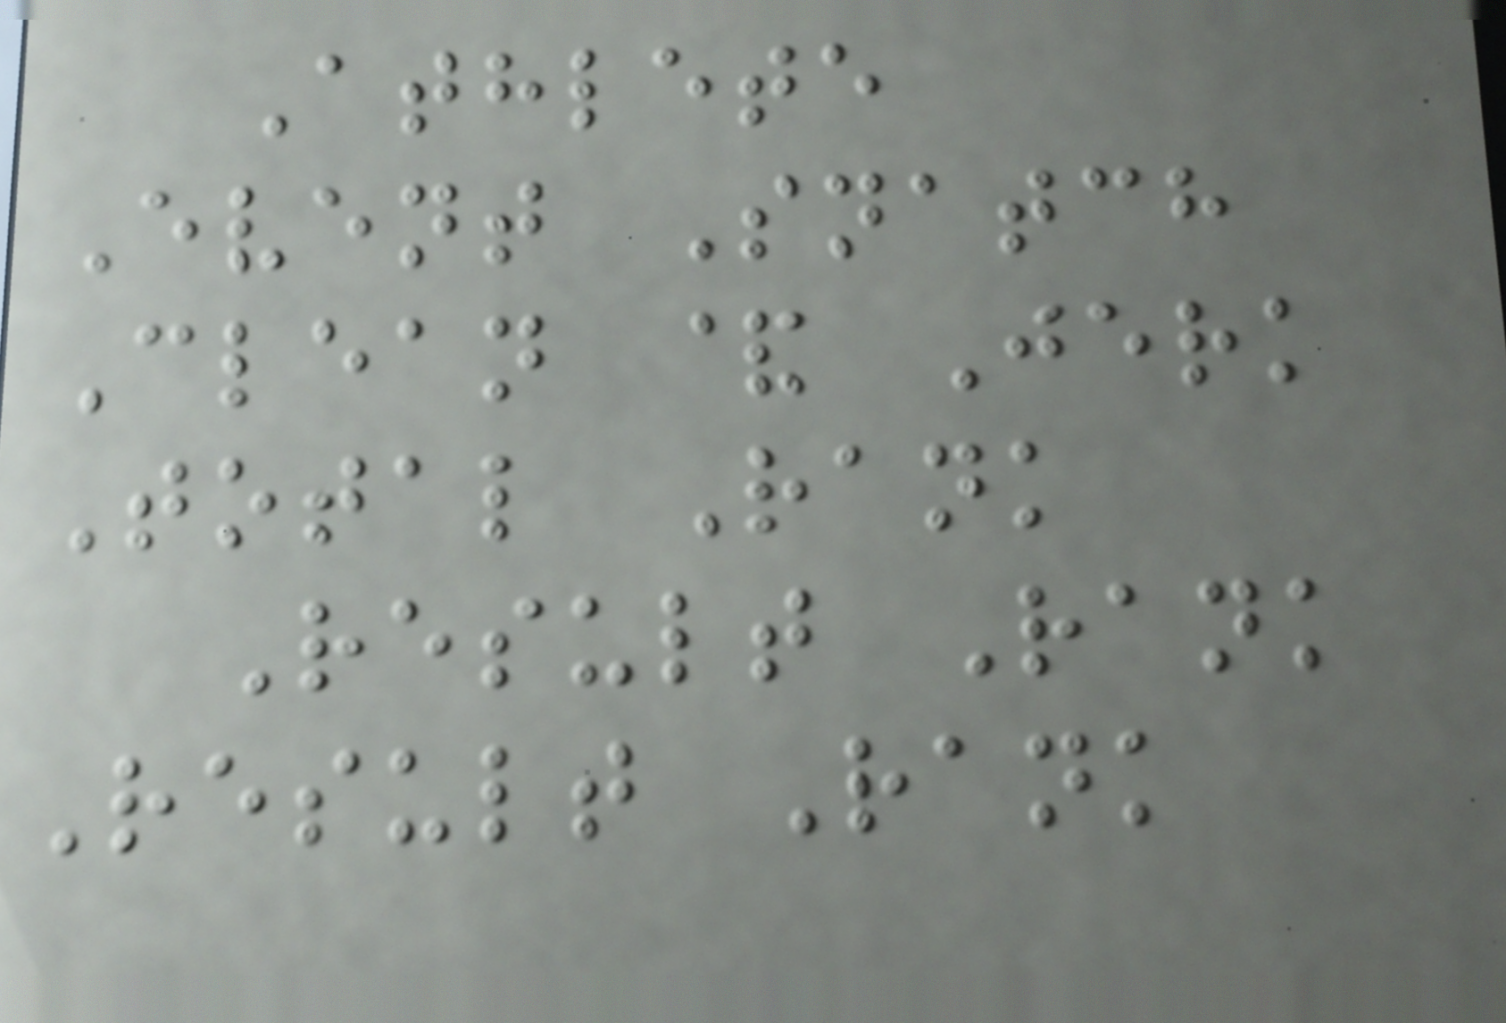Athlete
Event Snatch
Clean & Jerk
Total Rank
Result Rank
Result Rank
